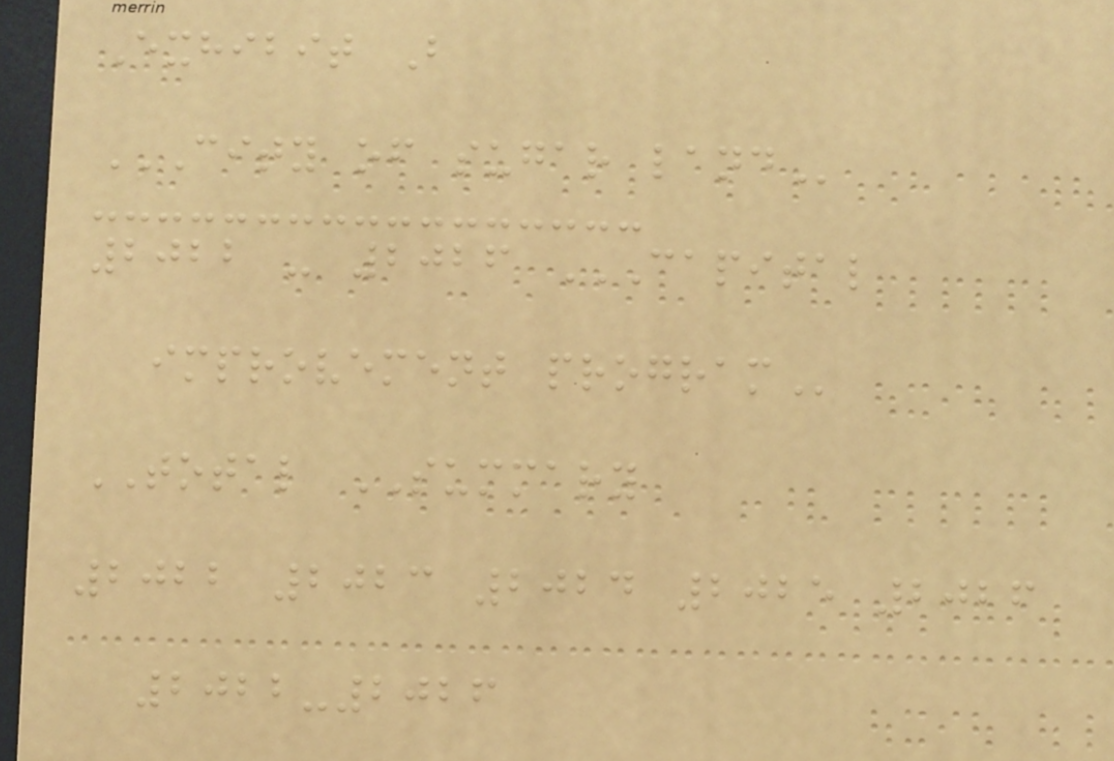Exhibit B
CITY OF SUGAR LAND
2022 - 2026 CAPITAL
IMPROVEMENT PROGRAM
TOTAL SUMMARY
2022 2023 2024 2025 2026
2022-2026
